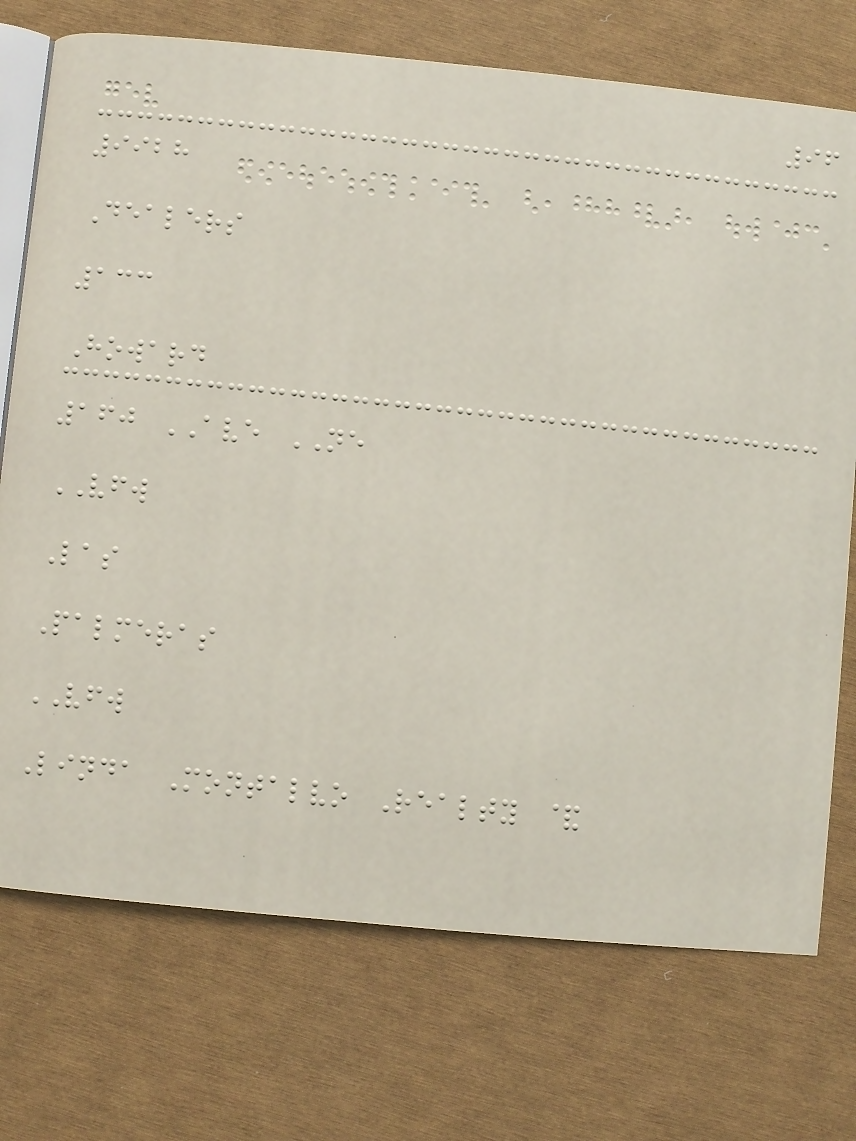96
9928
Dealers
133
Howard
160 AVE NE
VFW
Las
Palmeras
VFW
Linda Montalvo Realty &
